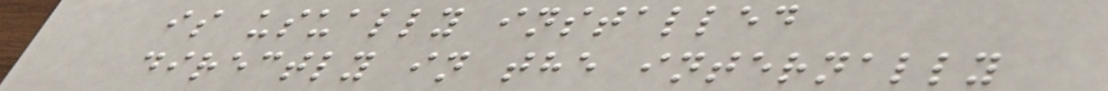is usually installed
directly in the internally
